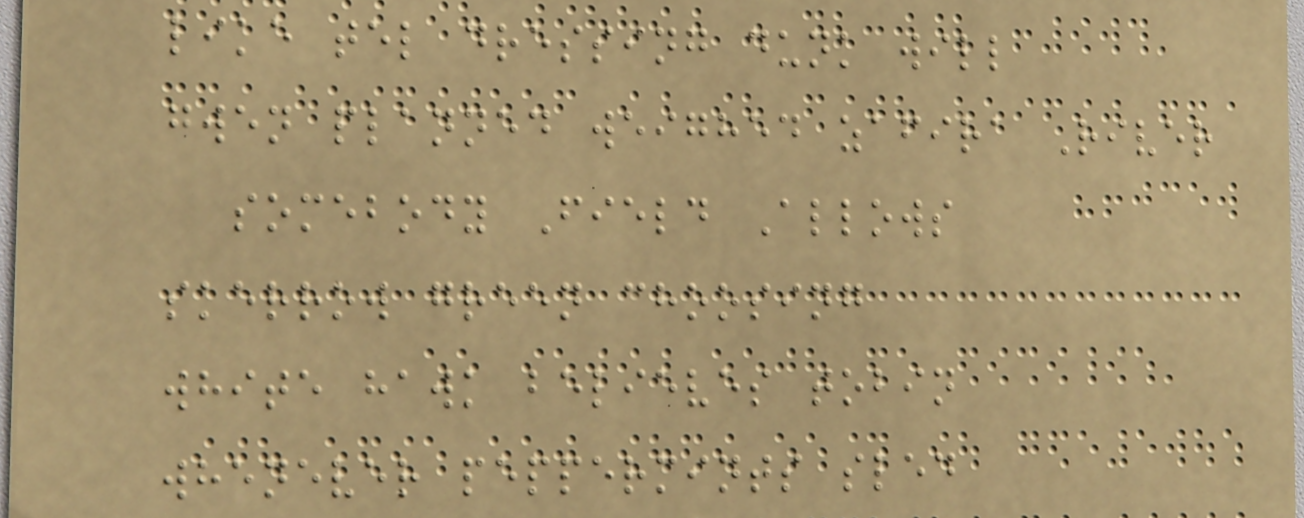like tel dressing dunk will
gwen planned weighed zafira River
somebody Field Allows
skerrow green choosing
white hawk believes tobin
whenever peppermints sled
